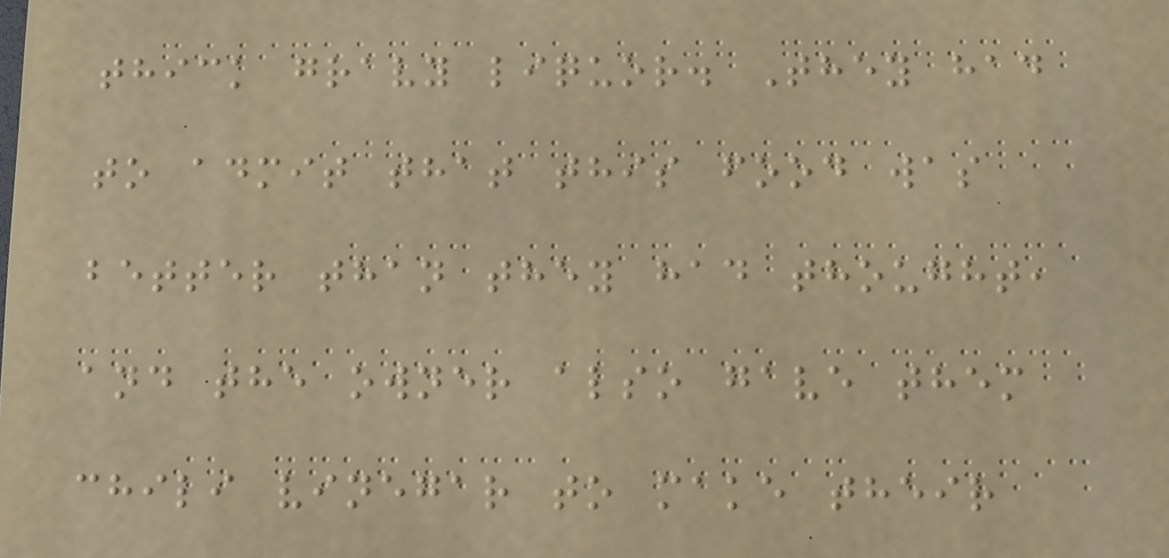thick gravy liquor. They had
to admit that this food was
better than they had thought,
and the owner also gave them
chili vinegar to make their
